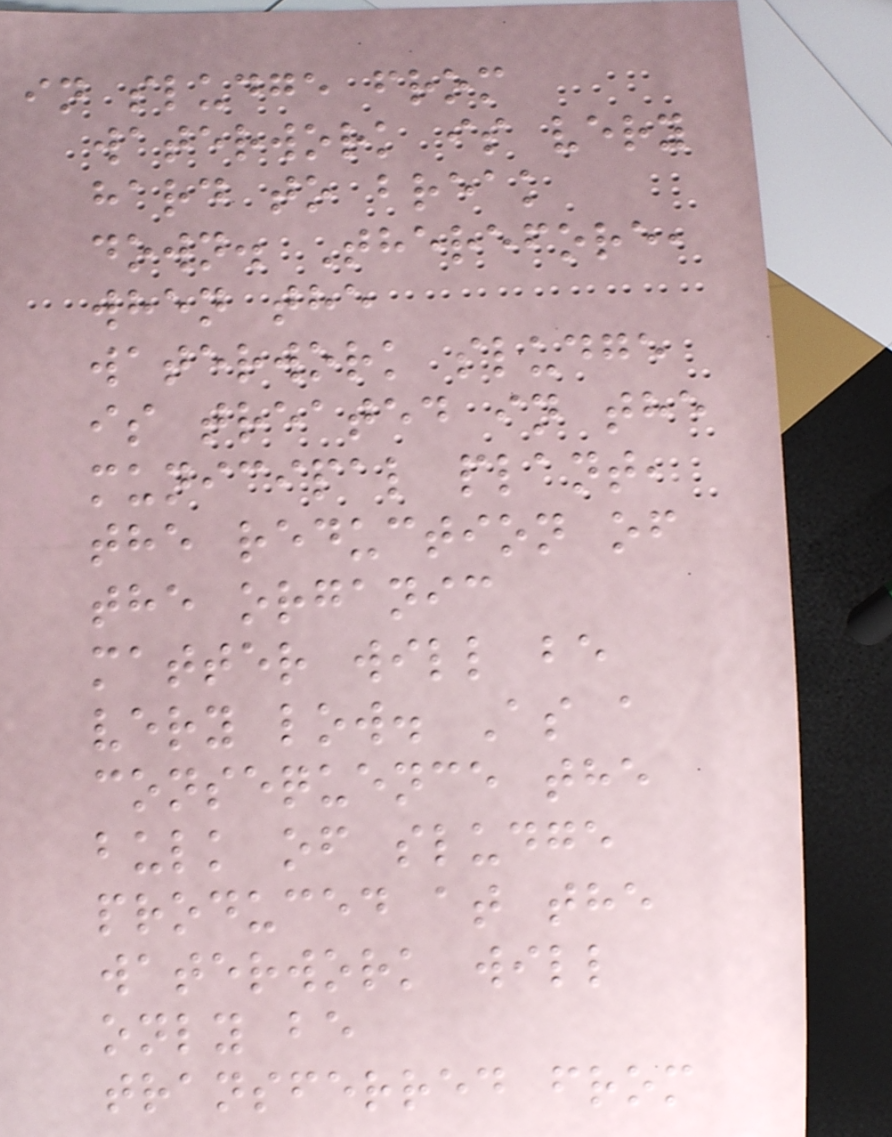in sludge from
waterwork is very
hard to break
down. Therefore,
when the
waterwork sludge
is treated in the
municipal plant,
the reduction of
the organic
matter will be
very low. As a
consequence the
bulk of sludge
produced at the
waterwork will
only be
transferred from
